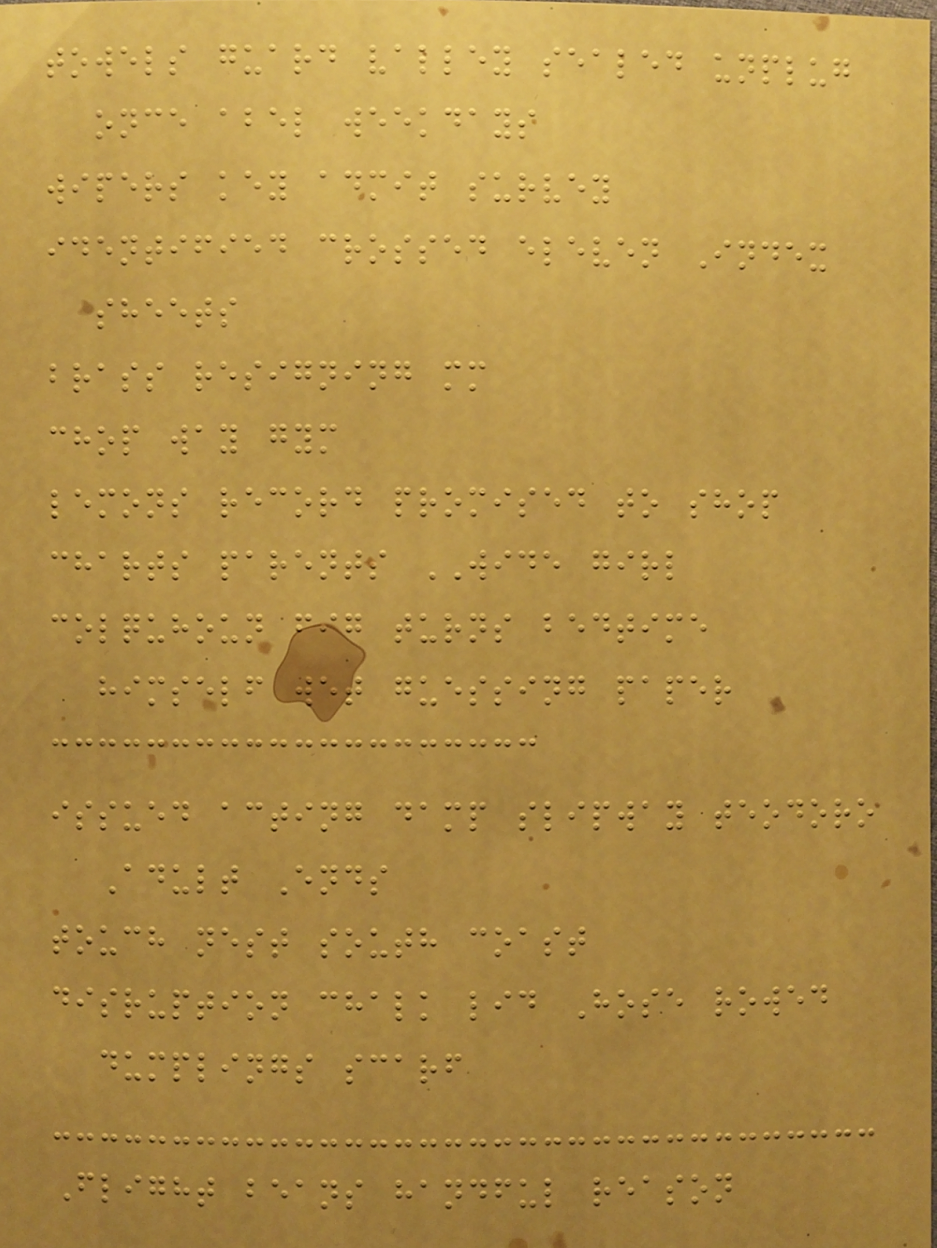towels guard valley sealed unplug
once abel weekdays
wipers key admit survey
identified crossed eleven Index
sheets
brass resigning mm
chop way gym
lemons record promised to shop
charts parents WIDE girl
colquhoun fig turns bedtime
himself wet guessing paper
issued acting damp slipway teodoro
Adult Ends
touch nest south coast
disruption chalk lid Hose rowed
dumplings scarf
Flight beans handful reason
